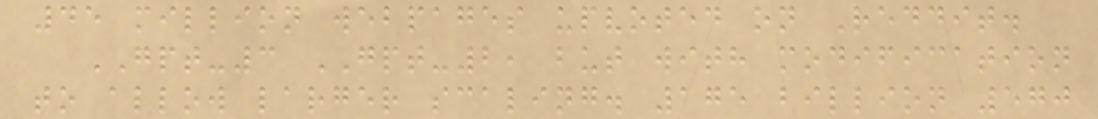45 million webpages upvoted on Reddit.
GPT-3 GPT-2, but with modification
to allow larger scaling. 175 billion 570
